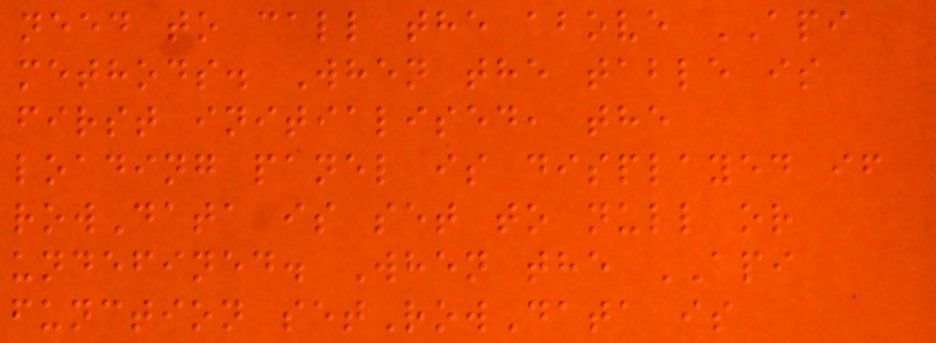need to call the above API
methods. When the table is
first initialised, the
loading panel is displayed if
rowData is set to null or
undefined. When the API
function setRowData is
